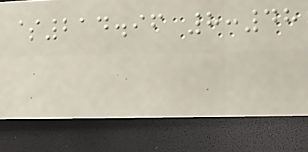$214.96 8:48
